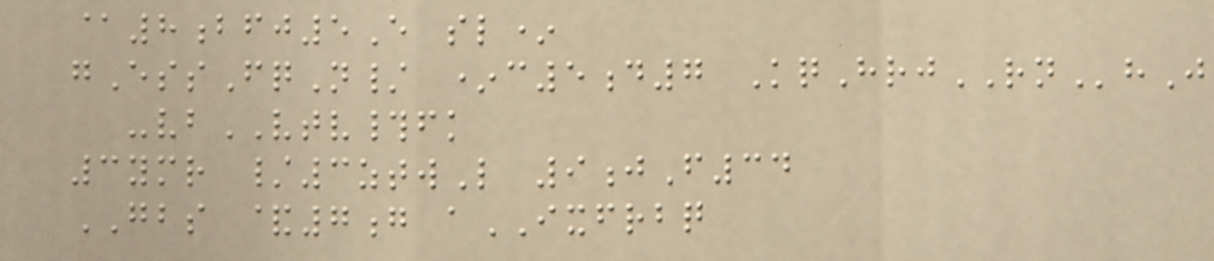@8bfj5E sl*
gEssFqN/ *c5d7 KqHrjRNhJ
-vbVTV#fk
3ymr /3ztwL 9jF34
GBS &7g aIXFRBQ
